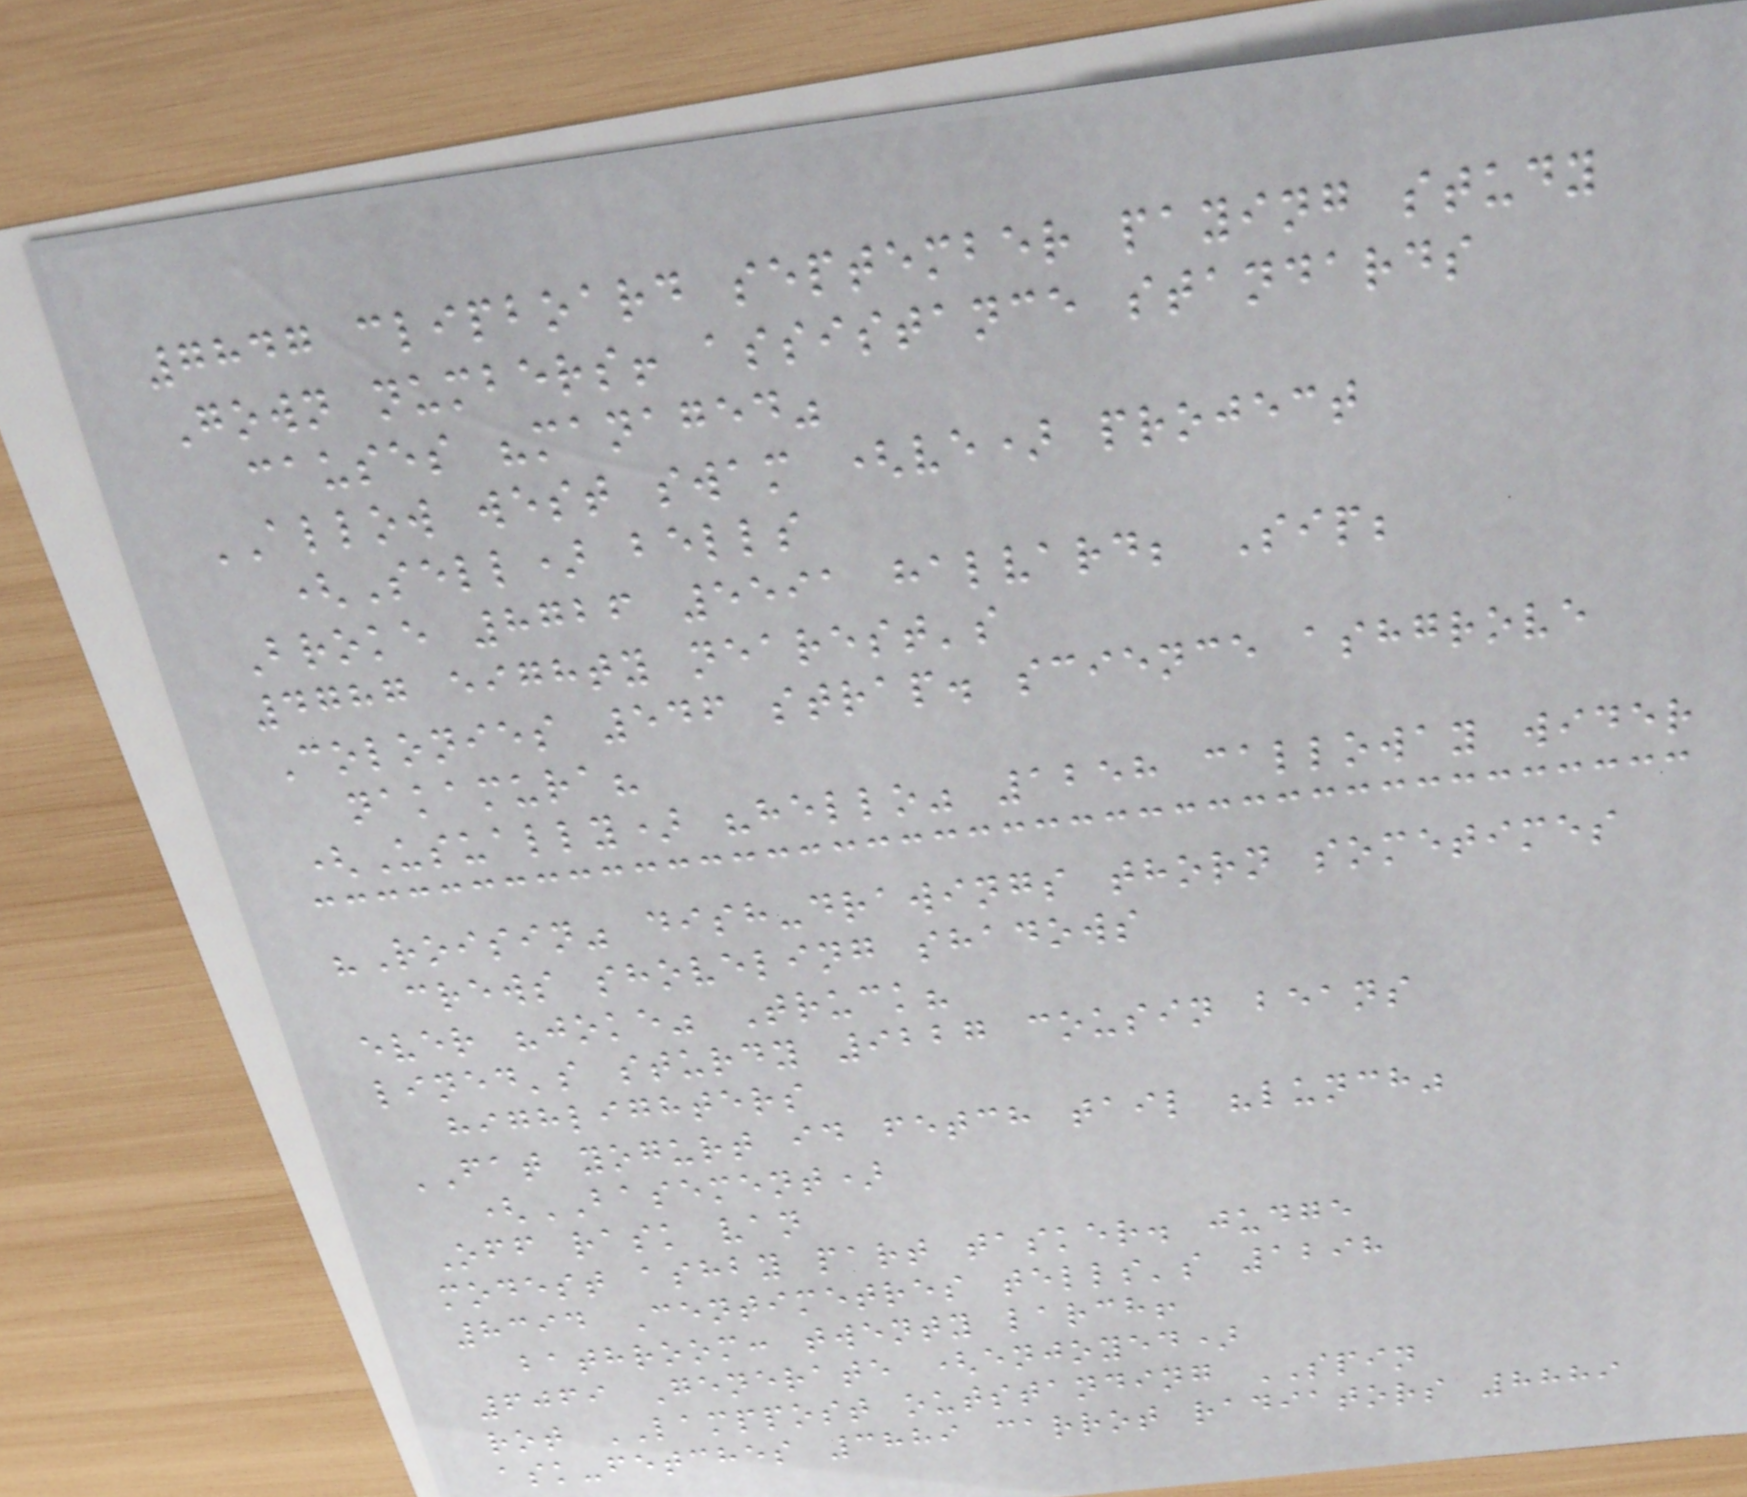7847 clipboard september paying study
Gown numbers! assistance standards
causes "managed"
ALLOW west swam (ve) project
(Sell) bells
Broke 8726 5591 halvard; Sip;
4787 eighty nearest's
Colonies 546 strap. science ashgrove
nakamura?
(Usually) "hello" 1258 calloway wider
"Roisin" dish-drawings thorn sometimes
crews shoveling shadows
ever "joke" Truck?
lined's sturdy 9227 cousin beans
highlighters
FAT yogurt id fetch tail "lunch"
(BASEMENT)
Off rask van
modest ashby part tasker. judge
8394 Centimetres tells's 1298
bathroom: twenty larch!
6069 Generate (enjoyed)
rot LAMPPOST outstanding SPIN
ask-fetches 3889 carrot radiators 8889
